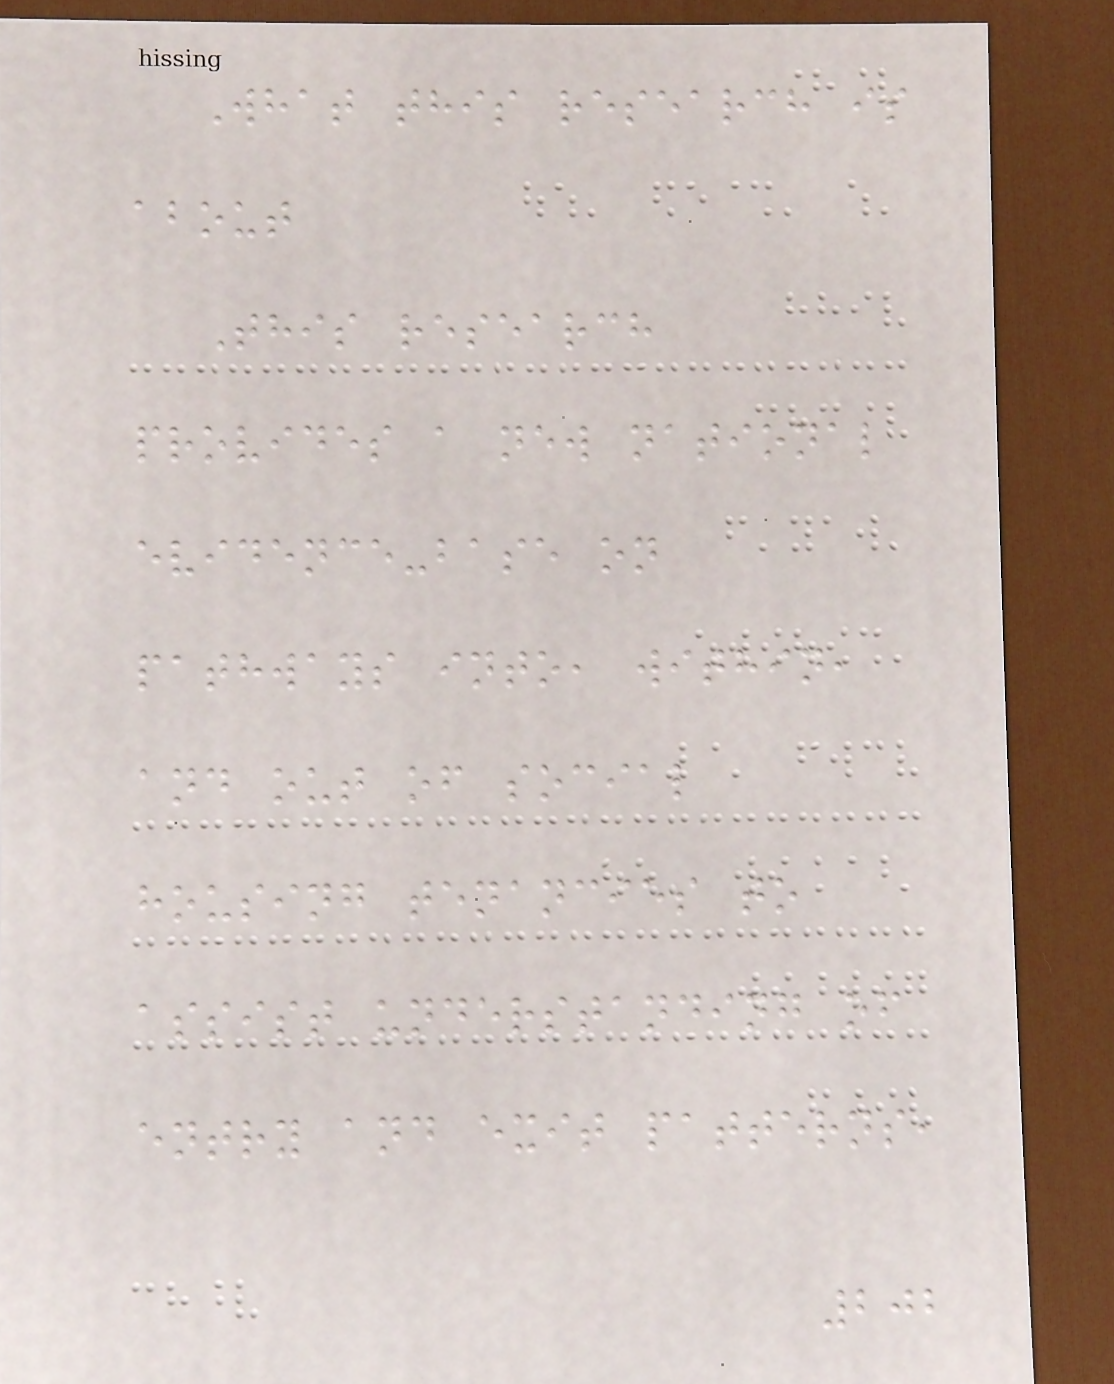What this research is
about
This research
provides a new national
evidence-base on
pathways into, within,
and out of social
housing tenancies to
assist understanding of
entry and exit patterns,
202
